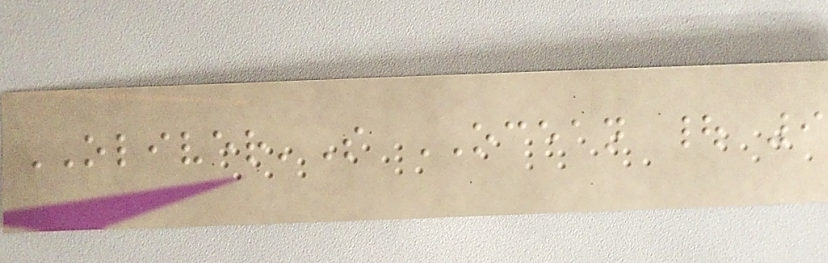OLIVER'S OCEAN | 9
